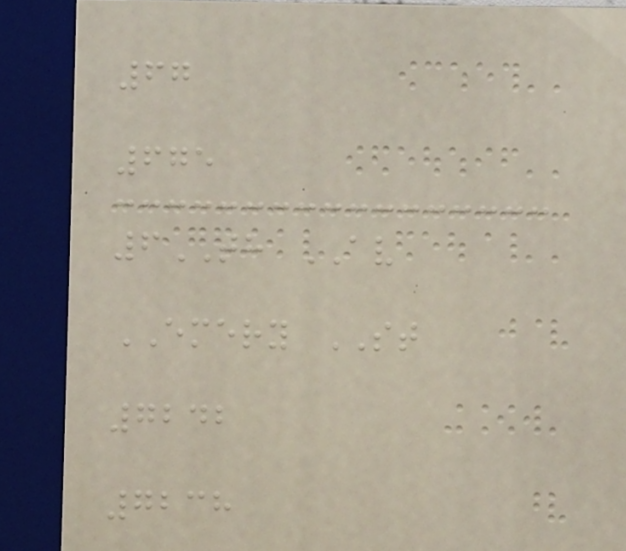67
675
6TH AV
EMERY ST
7242
7238
